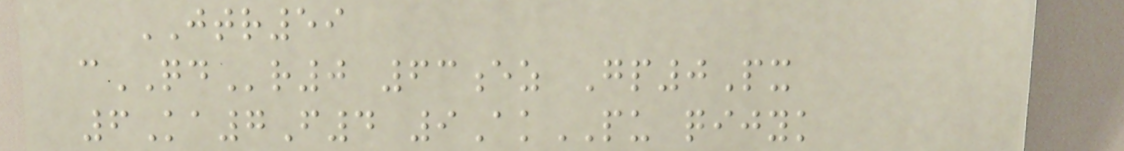JTR59
cQDr0 63ez Gp0Px
6Ka7F4 9AkPU qijyk
